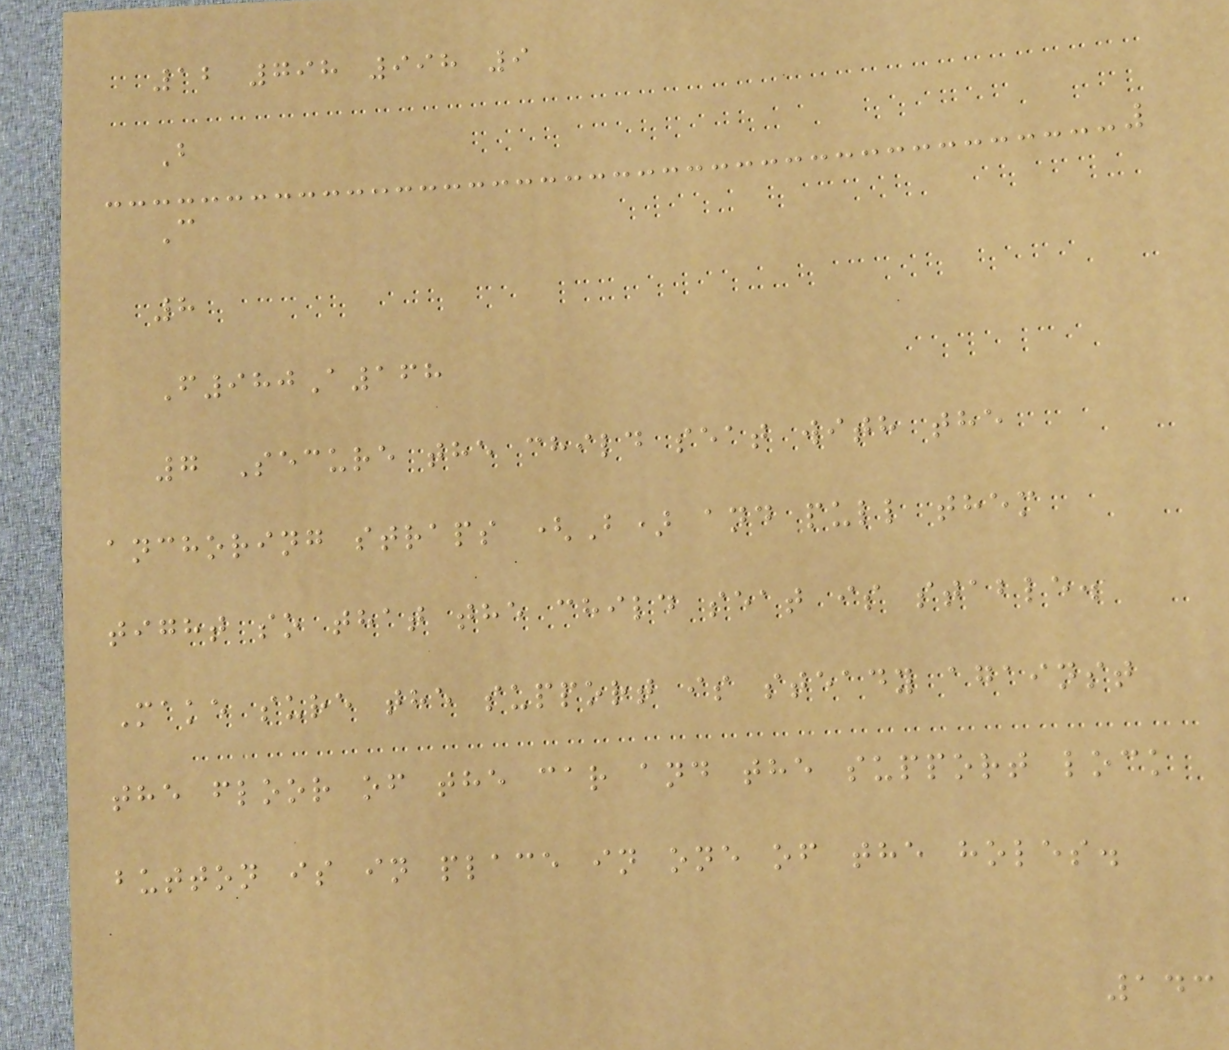12 798 998 9
B
C
8
F980A168
7 Secure the child seat with the
anchoring straps (B) and pull them
tight so that the child seat is stable.
Make sure the support is steady against
the floor of the car and the support lock
button is in place in one of the holes.
143
